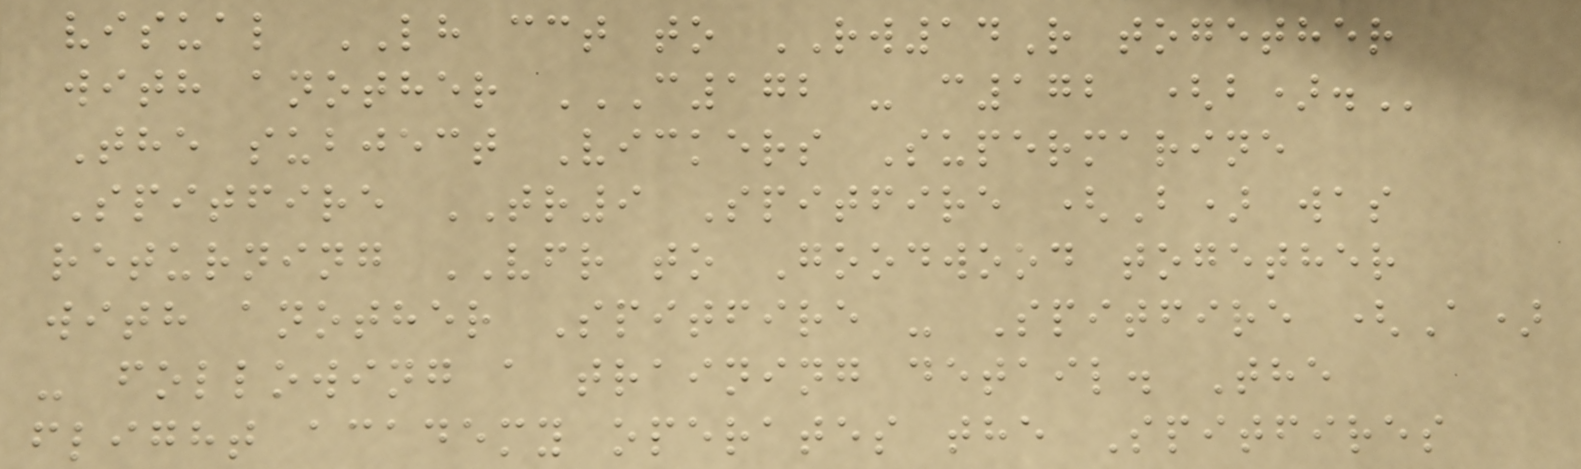visual LH cct to RW14R together
with another C172 - C172 (B).
The subject Vickers Supermarine
Spitfire TR9 Spitfire (B) was
returning VFR to Goodwood together
with another Spitfire - Spitfire (A)
- following a training detail. The
flight academy operates the Spitfires
